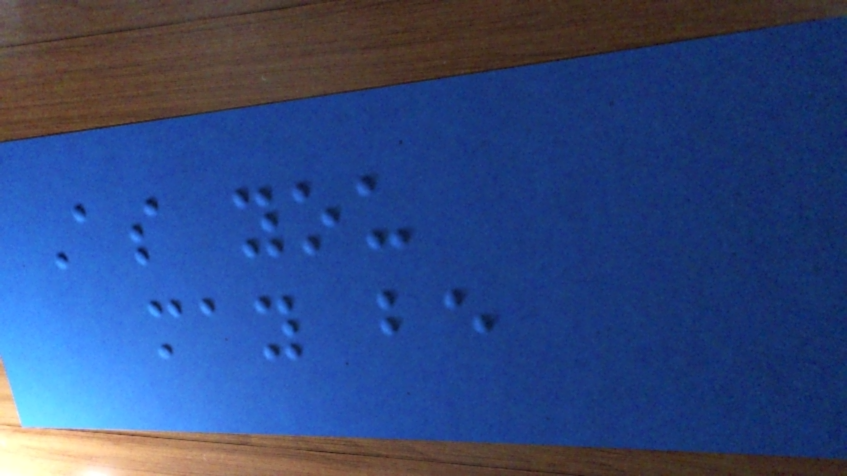As you
may be
